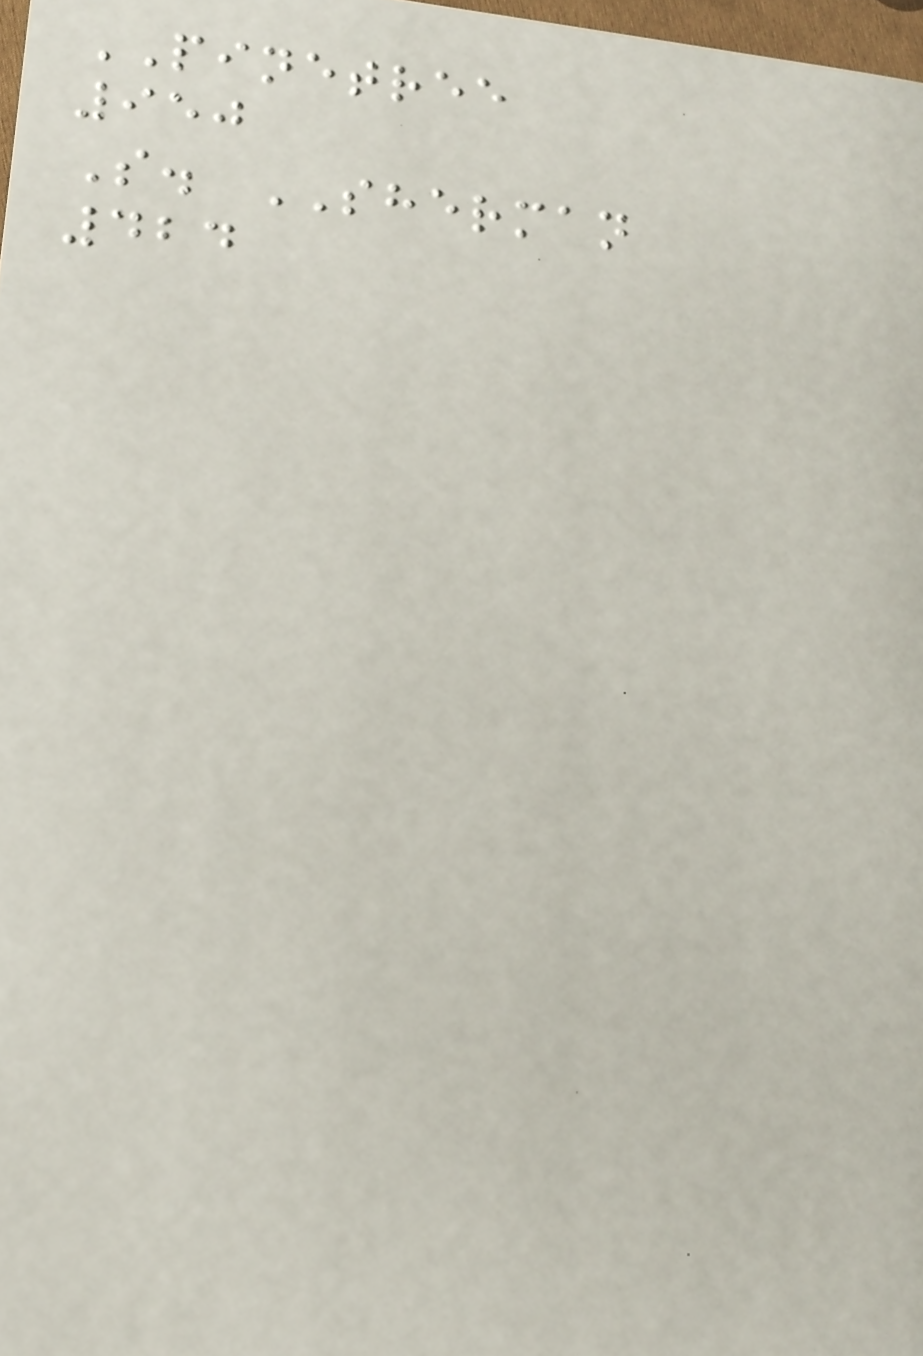PINETREE
950
S. SHERMAN
424
